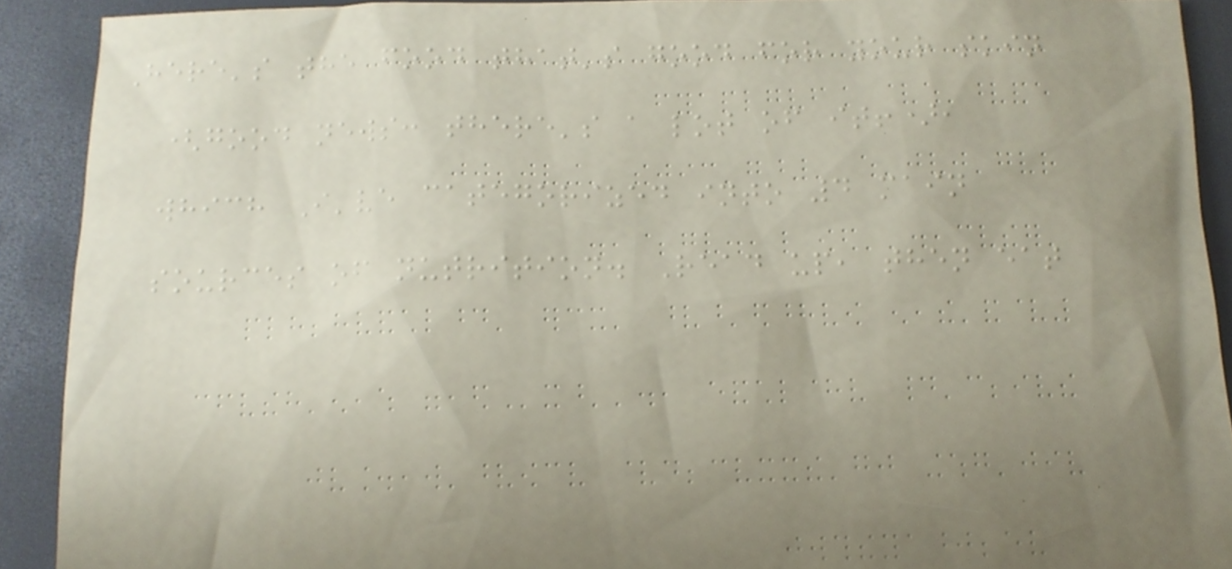Here's the food that's good for your skin
(good news: there's a lot of it!),
which I've categorized into 4 main
sources of nutrition. Read up, then eat
